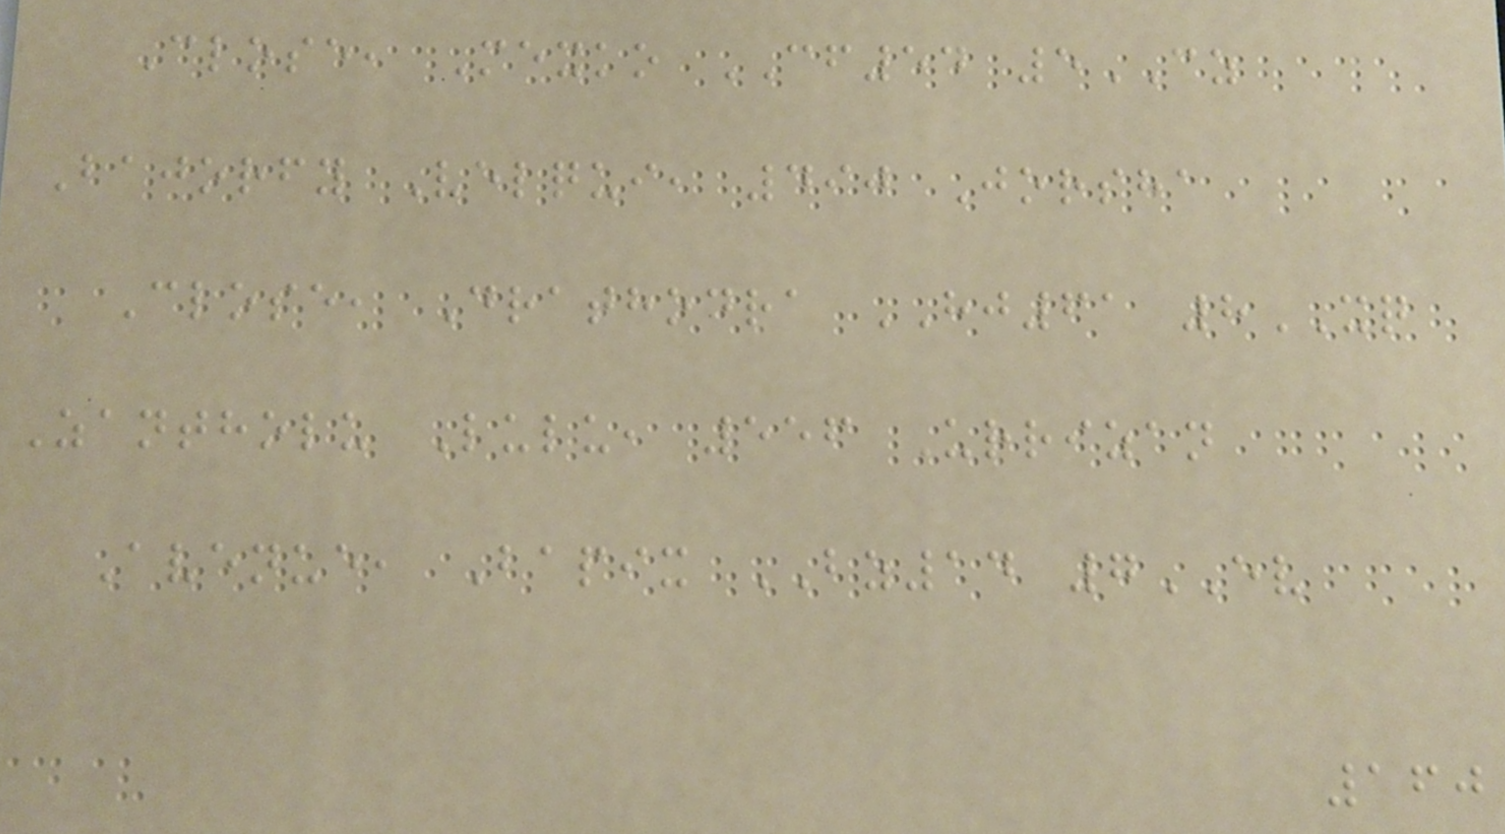Close, Mexko CF54 5CZ
Bajorfy Velqui, 490 Jorsha
Close, Drathodra HJ61 8XQ
Zantholu Lulu, 556 Urrizan
Avenue, Bapix BZ14 7EV
160
